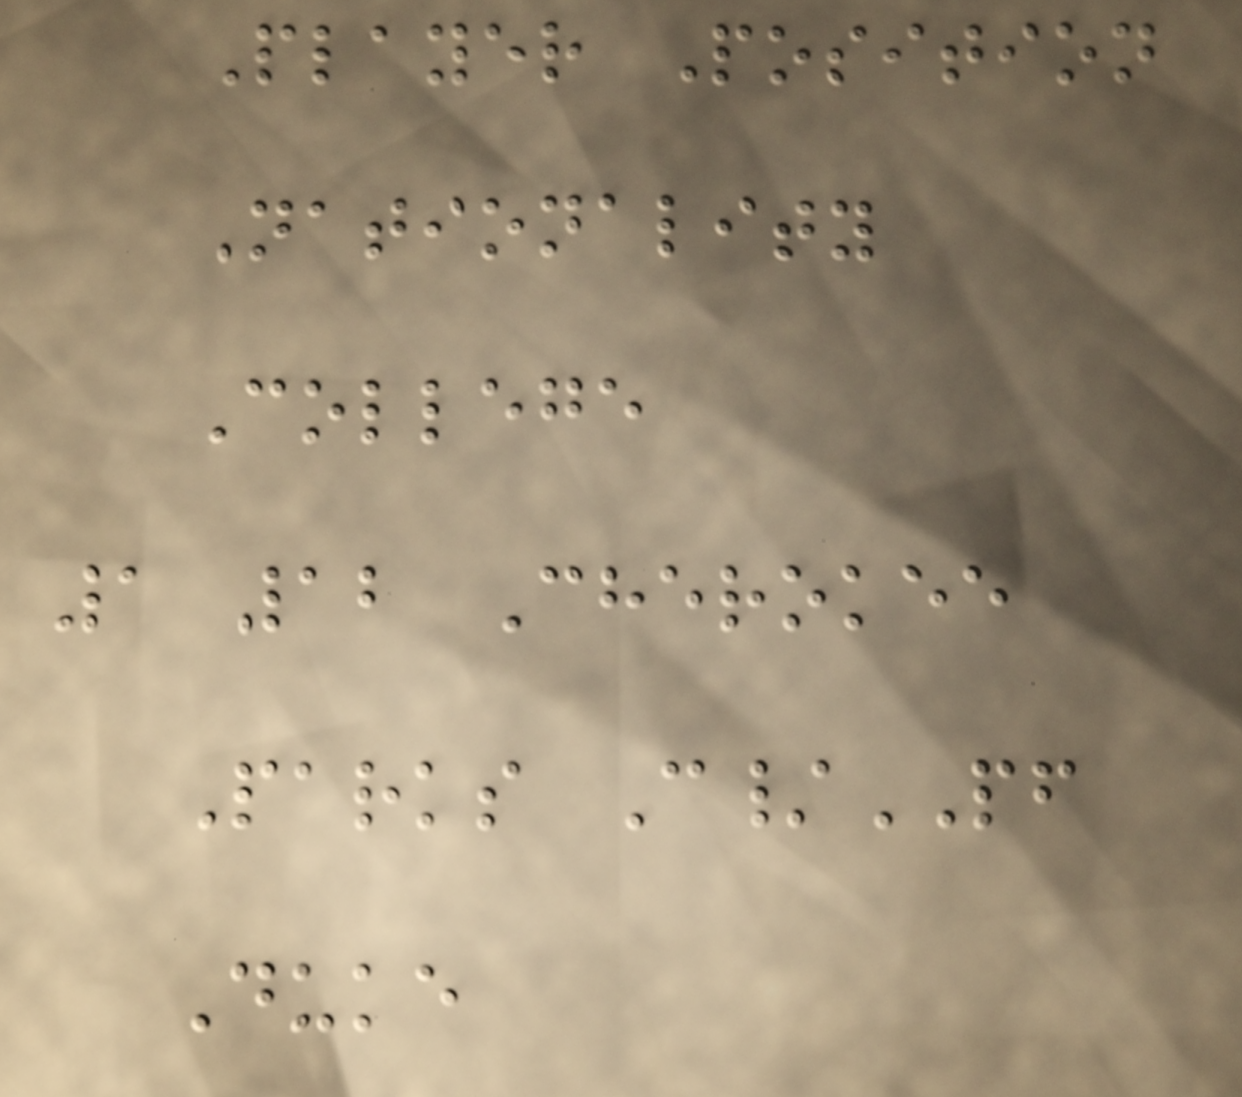Player Position
Nationality
College
1 12 Cherokee
Parks C/PF
Duke
